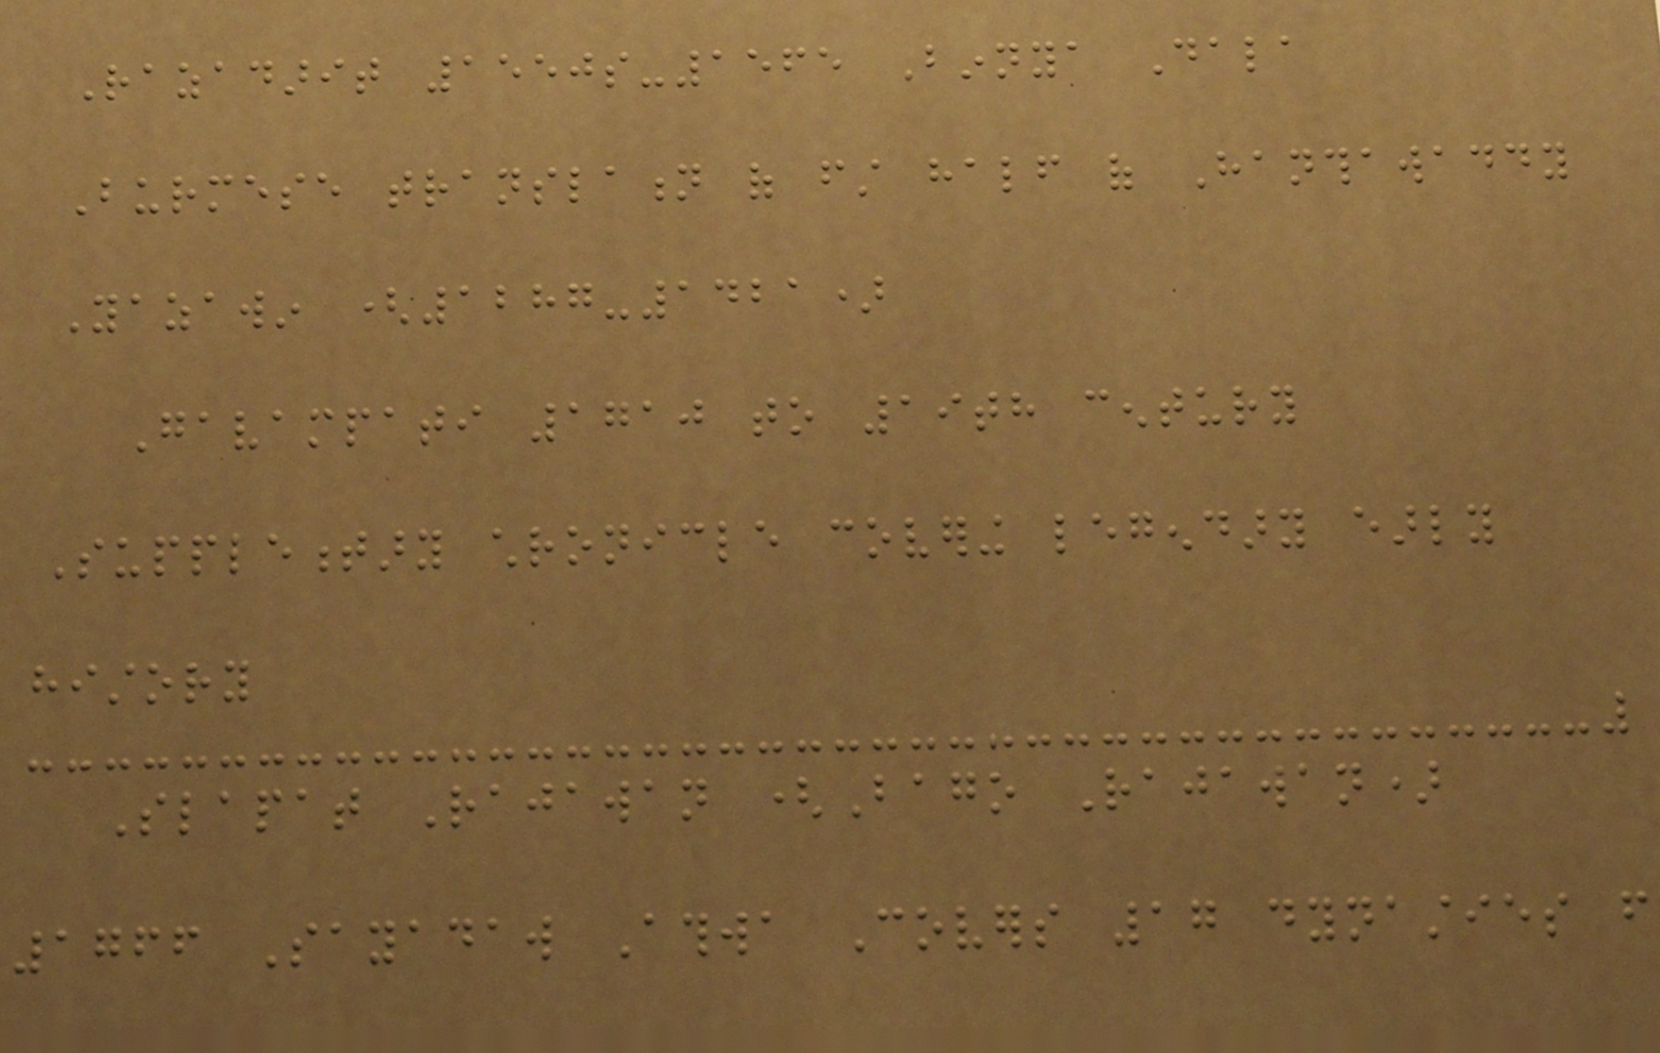Razadarit 1550s-1565 Binnya Dala
Burmese translation of first half of Hanthawaddy
Yazawin (1287-1421)
Gavampati 1710 to 19th century
Supplementary chronicle covering legendary early
history
Slapat Rajawan (Bago Rajawan)
1766 Sayadaw Athwa Covers 17 dynasties from
